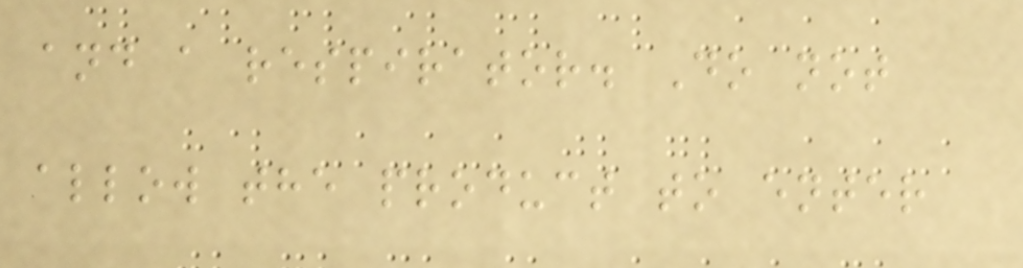and a respirator. Do not
allow the product to enter
